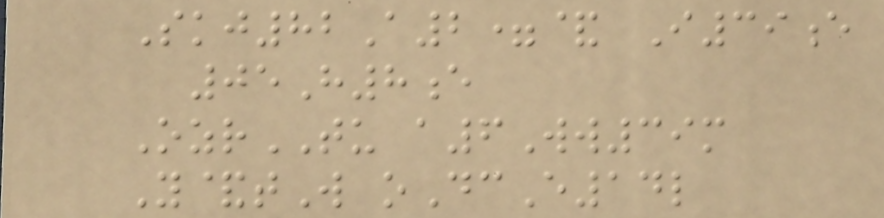Skj82A2=& I39e
05H8e
OzrTU a6Ww39m
Y&tW oDcE14l
